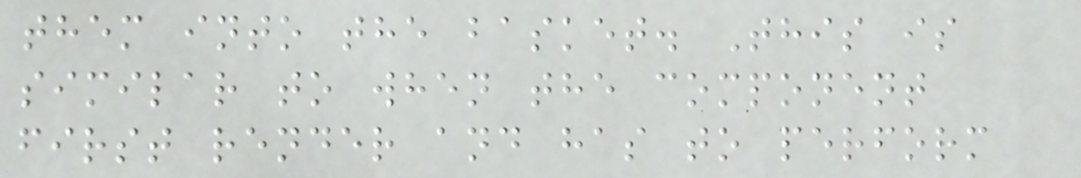them into the basket. This is
similar to when the component
first render and has to perform
